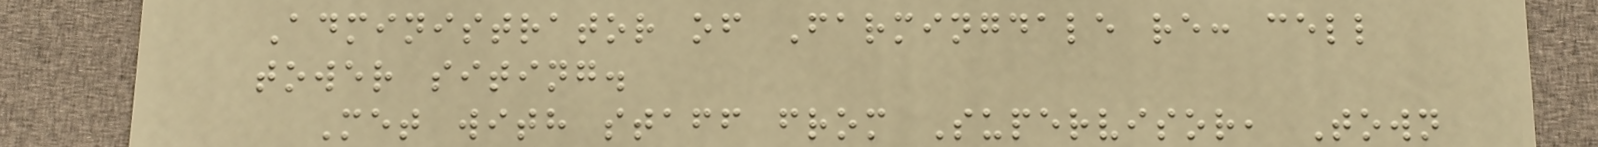Administrator of Farmingdale re: cell
tower siting.
Met with staff from Supervisor, Town
